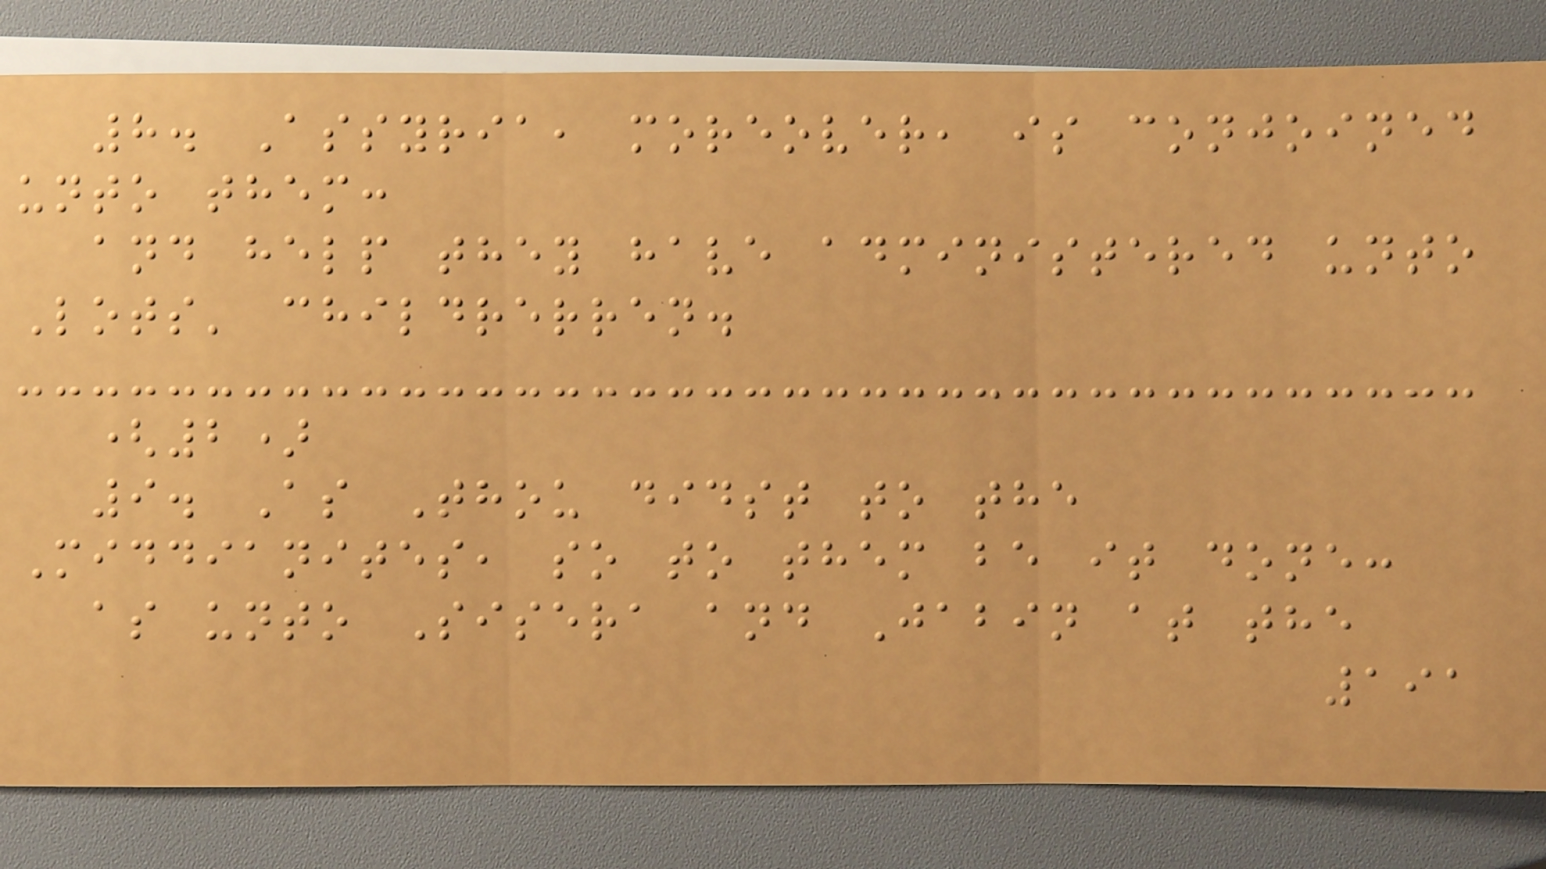8. Assyria, moreover, is conjoined
unto them:
and help they have administered unto
Lots' childrerren.
(2)
9. As Thou didst to the
Middianites, so to them be it done:
as unto Sisera and Jabin at the
191
